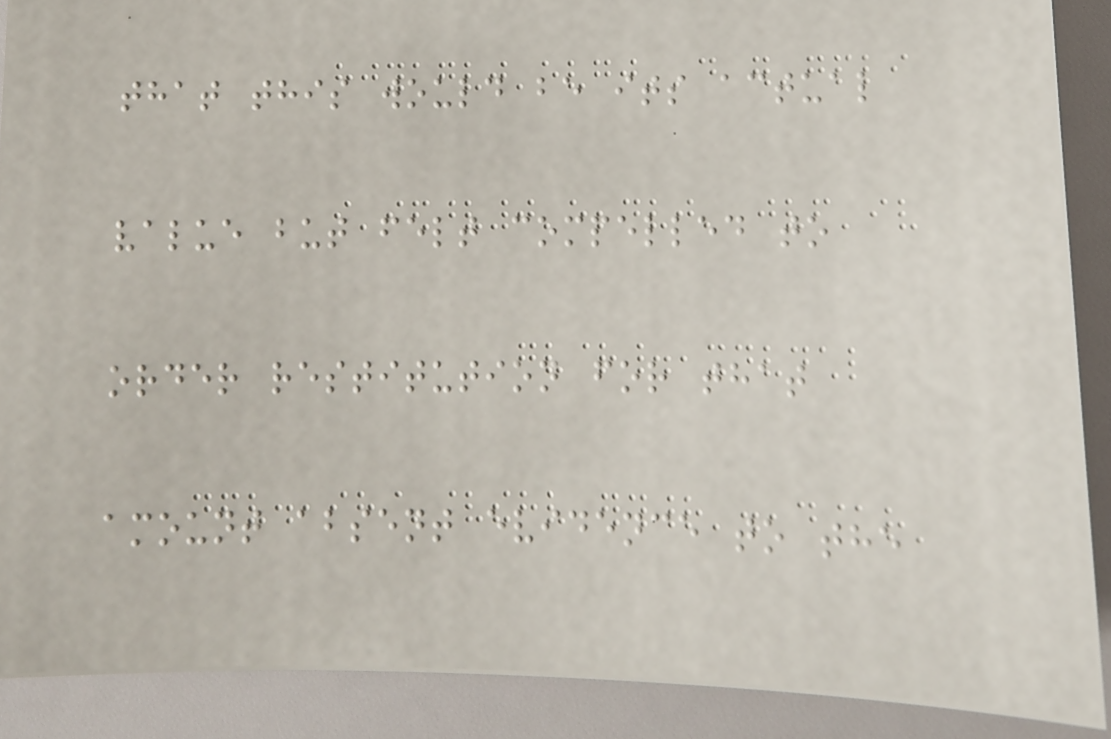that this would be its actual
value but felt compelled to
order restitution for that
amount absent evidence to the
